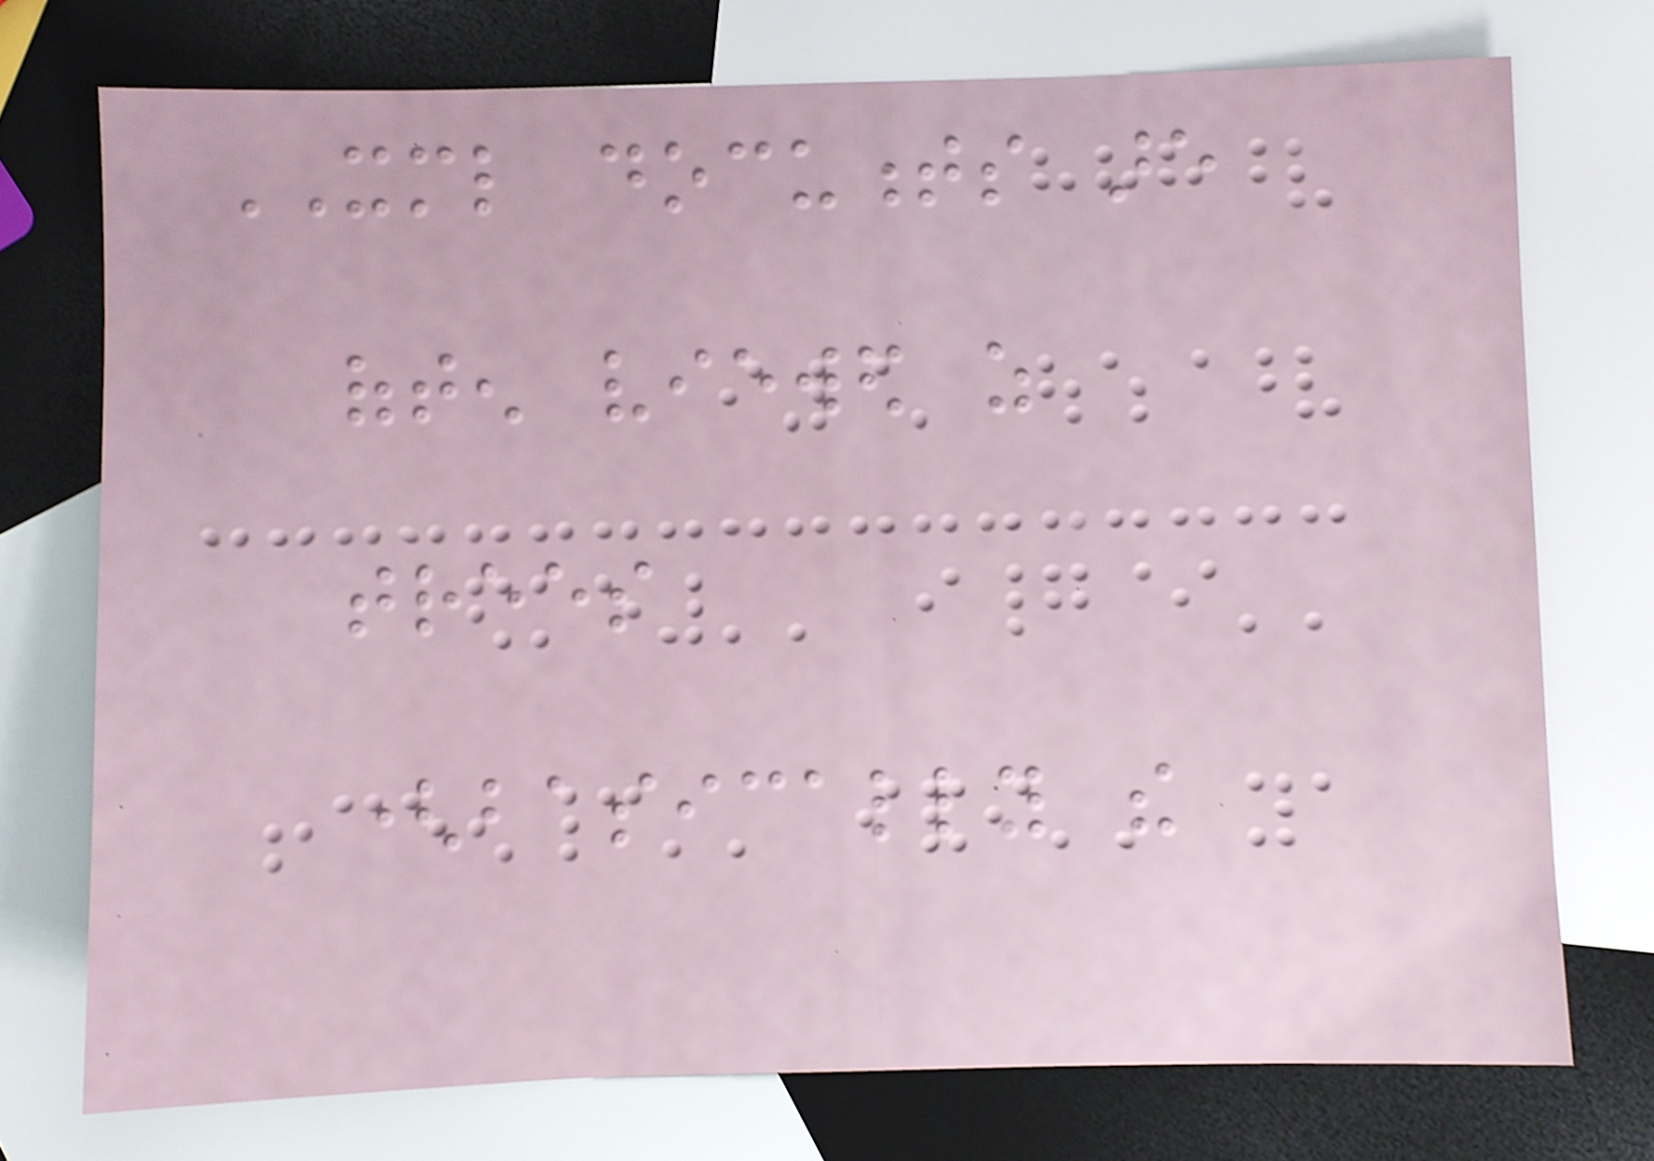XML documents are
often viewed as
trees
(basically the
